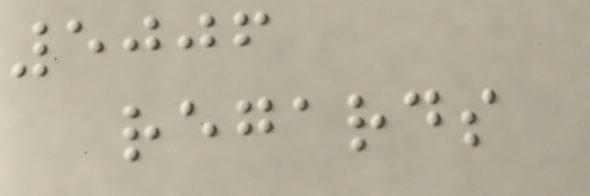5006
regards
